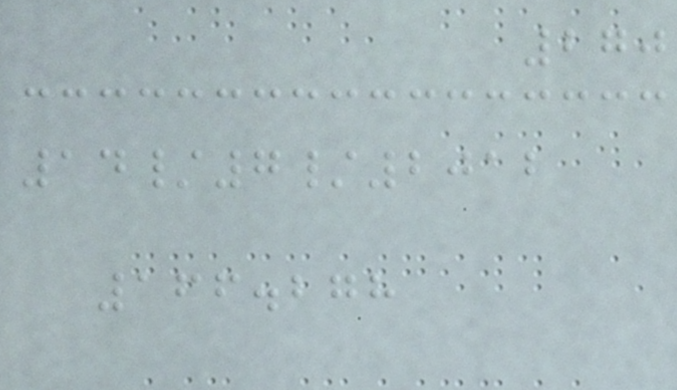270
14/7/2012
166.278
